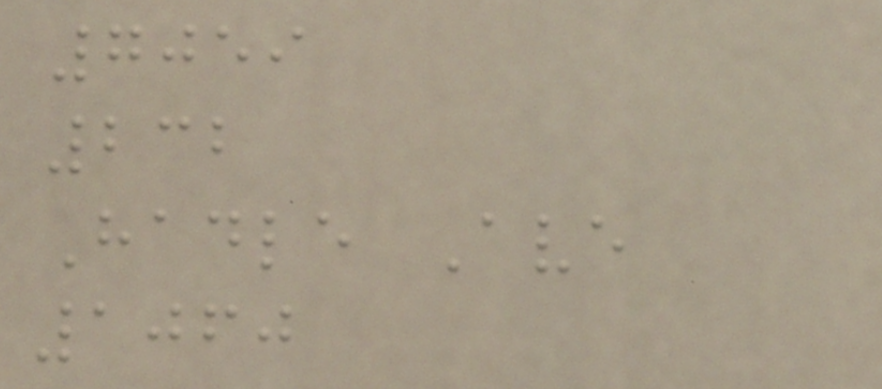7059
232
Hadle Ave
1060
